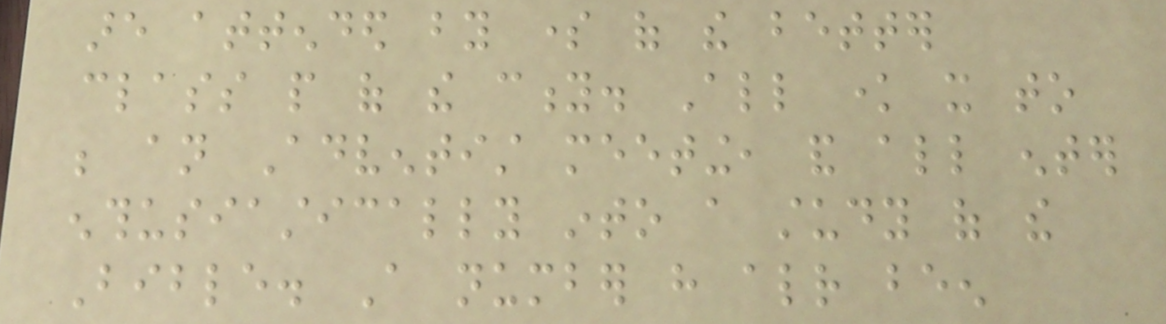are attended by some of the better
class people of the city. All know it to
be an Adventist meeting, and all enter
enthusiastically into a study of the
Bible. A number have already been
